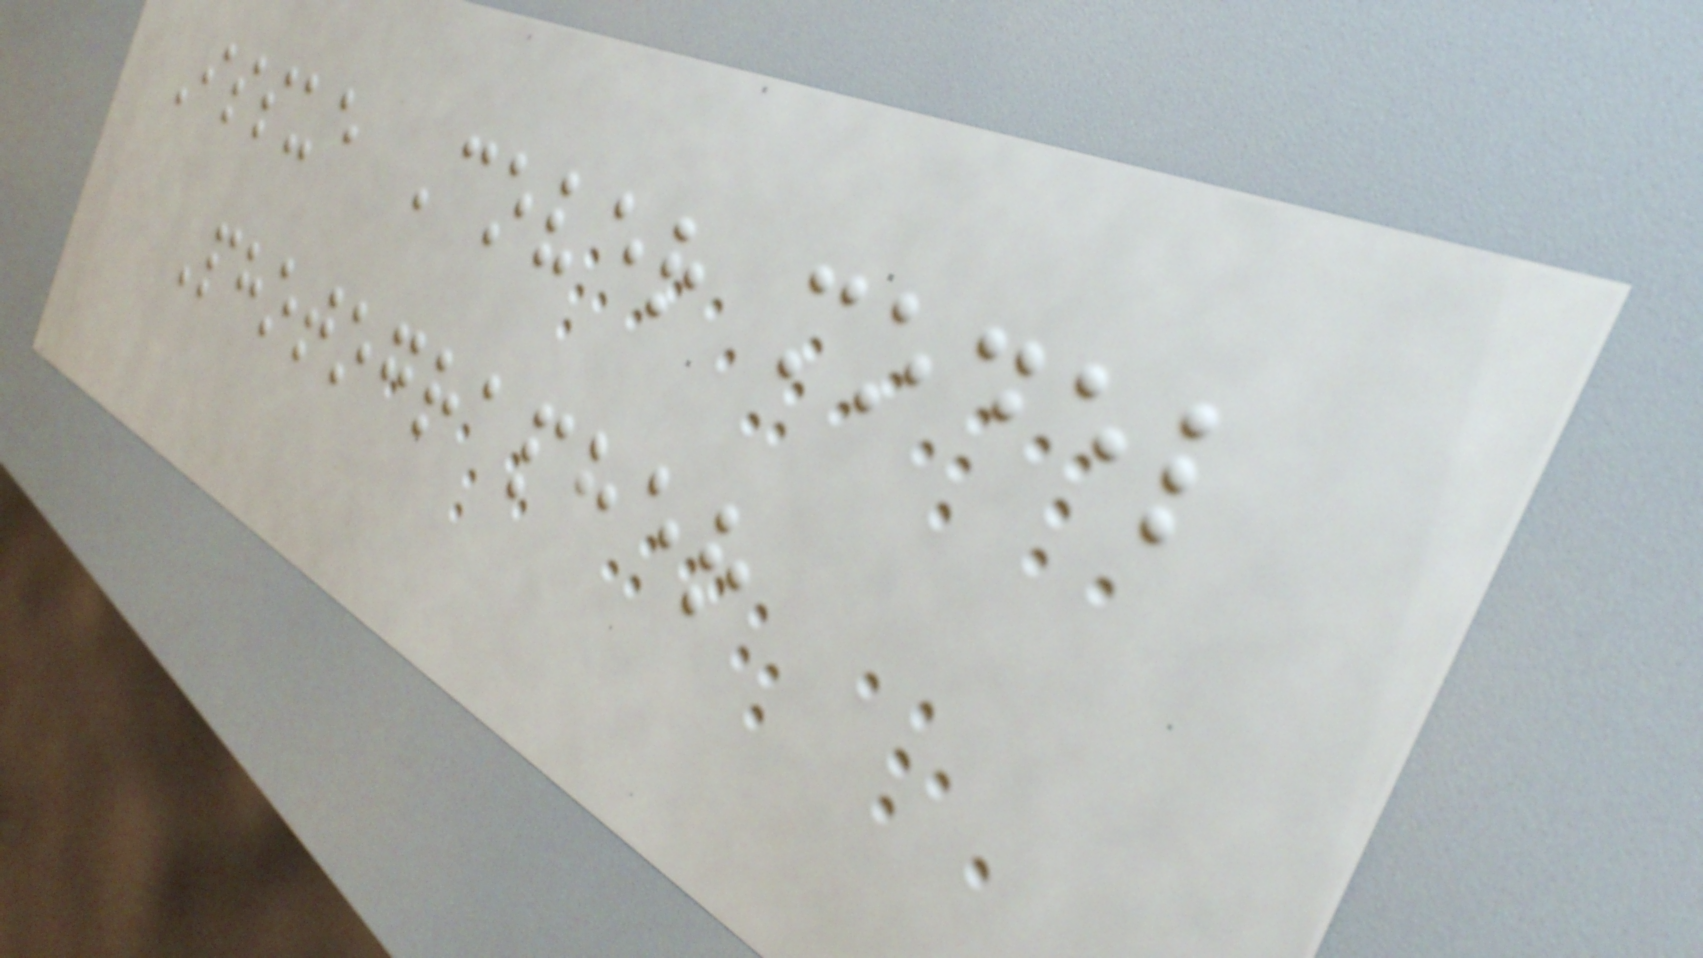Issue Cover model
Photographer
